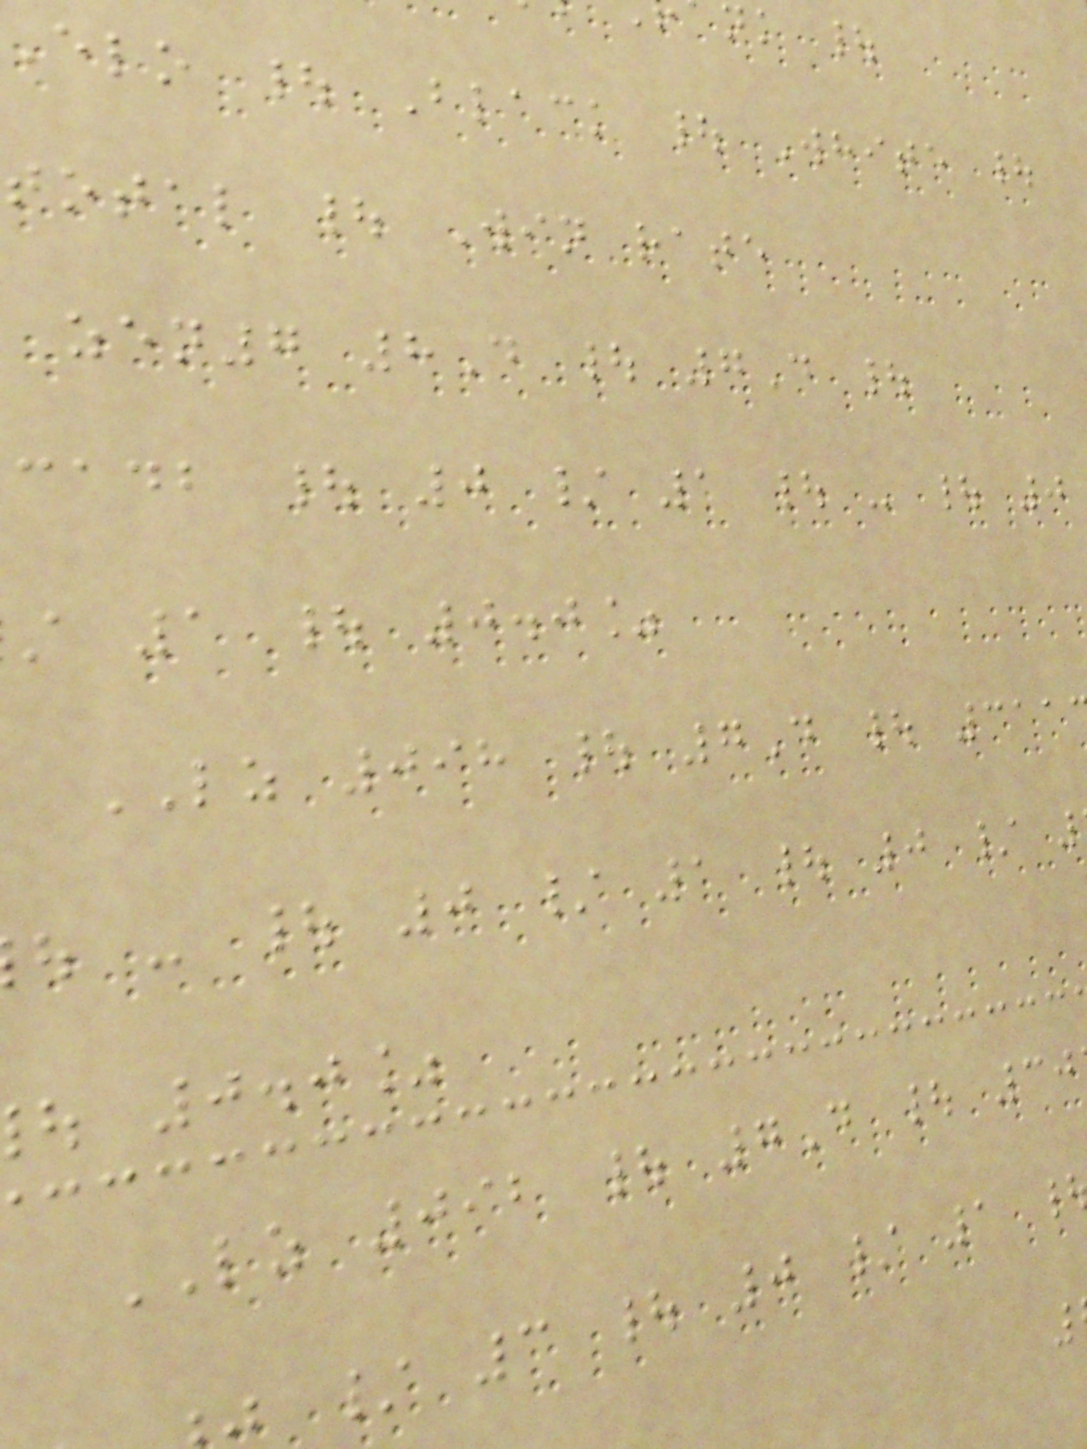elo | Black | White |
total | Win rate
zen7 8D | 7D |
cadb | 0 / 1 | - | 0
1 | 0.0%
LZ 098 | 7D | 311
- | 0 / 1 | 0 /
0.0%
LZ 092 | 7D | 30
/ 3 | 0 / 1
